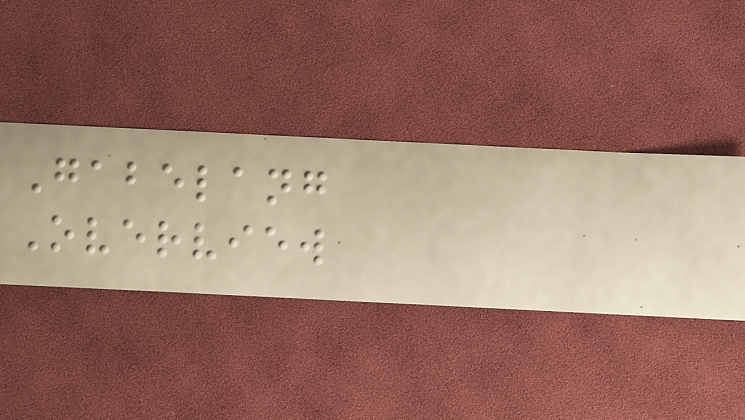Gabelang
Overview
